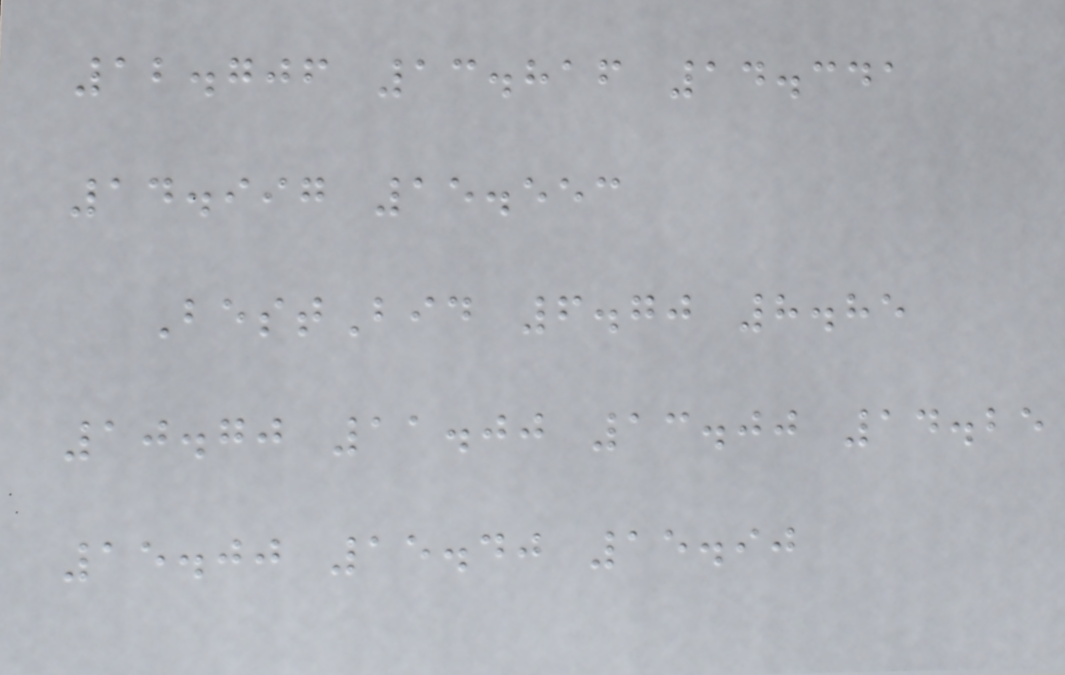12.706 13.816 14.341
14.997 15.553
BestBid 6.70 8.85
10.70 11.00 13.00 14.25
15.00 15.40 15.90
